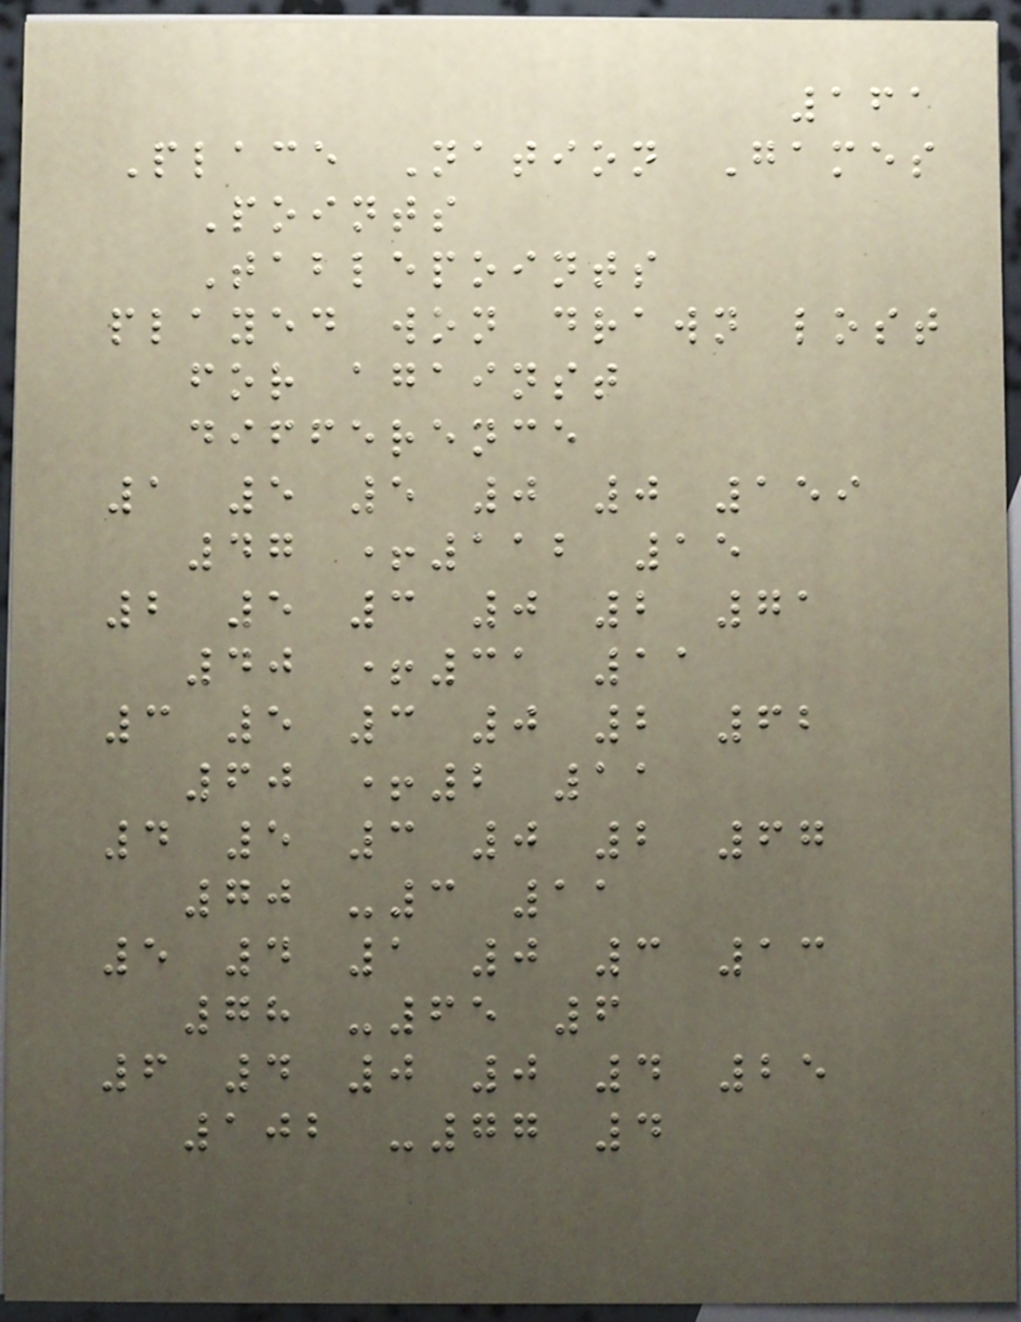161
Place Nation Games
Points
Tablepoints
played won drawn lost
for against
difference
1 5 5 0 0 159
47 +112 15
2 5 3 0 2 71
40 +31 11
3 5 3 0 2 62
60 +2 11
4 5 3 0 2 67
70 -3 11
5 4 1 0 3 13
78 -65 6
6 4 0 0 4 25
102 -77 4
